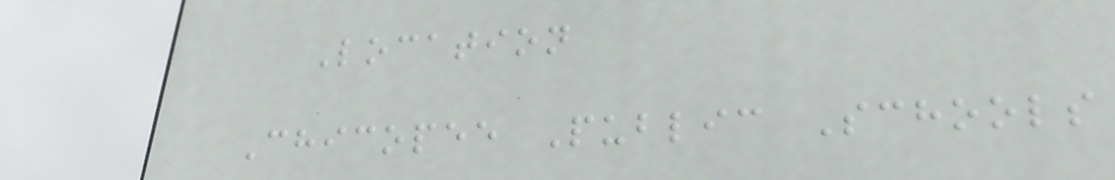Location
Chicopee Public Schools
